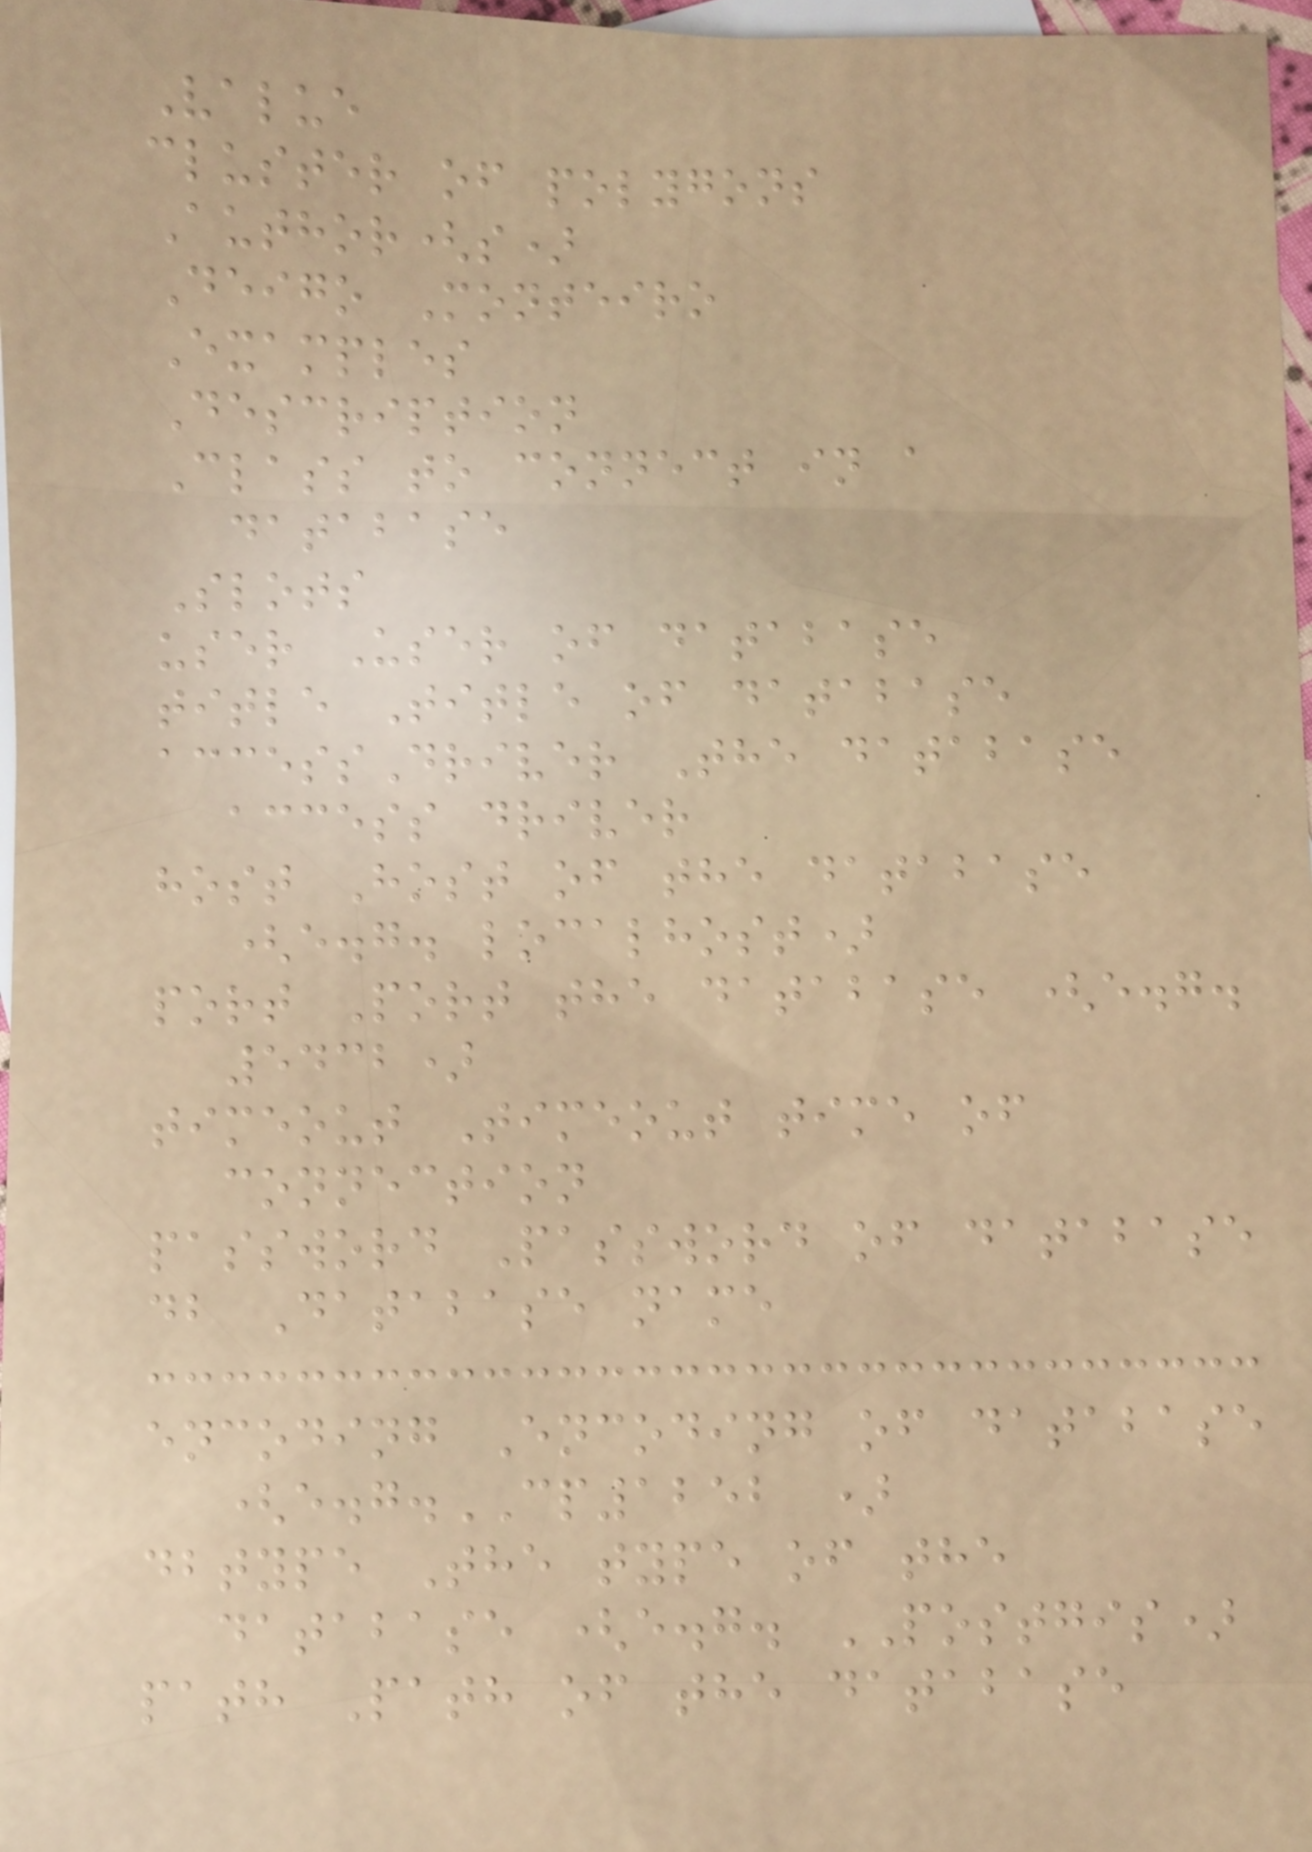Value
cluster of polygons
Author(s)
Deigo Monteiro
Examples
Description
Class to connect in a
database
Slots
user User of database
title Title of database
accessDriver The database
access driver
host Host of the database
(e.g. localhost)
port Port the database (e.g.
5432)
timeout Timeout time of
connection
password Password of database
db Database name
encoding Encoding of database
(e.g.CP1252 )
dbtype The type of the
database (e.g. POSTGIS)
path Path of the database
